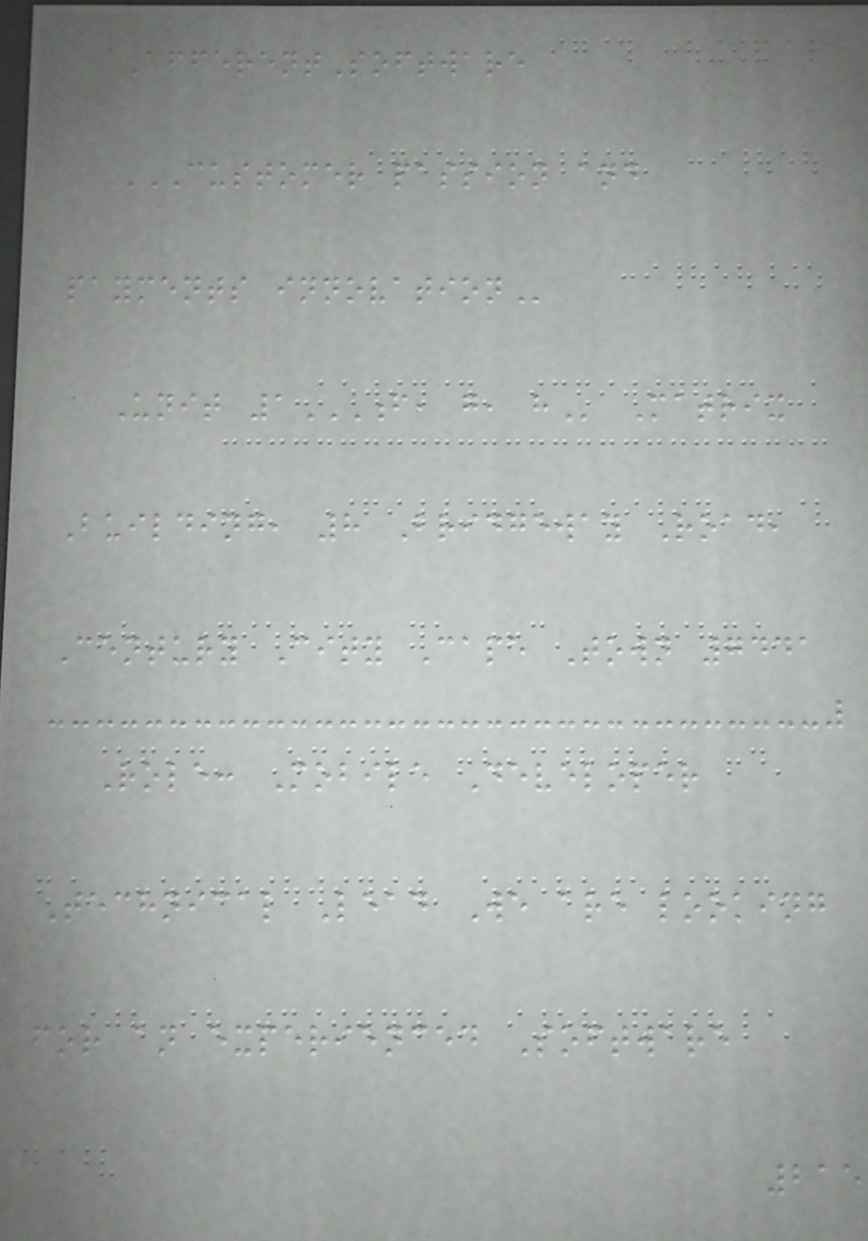AfferentSoftware
CUSTOMER PASSION AND
PAYMENTS INNOVATION
Unit 1F, G, H Matrix
Building, 8 Bridgeway Road,
Century City Cape Town 7441
Role: Mobile Developer
Technical Lead We are looking
for an experienced Software
215
